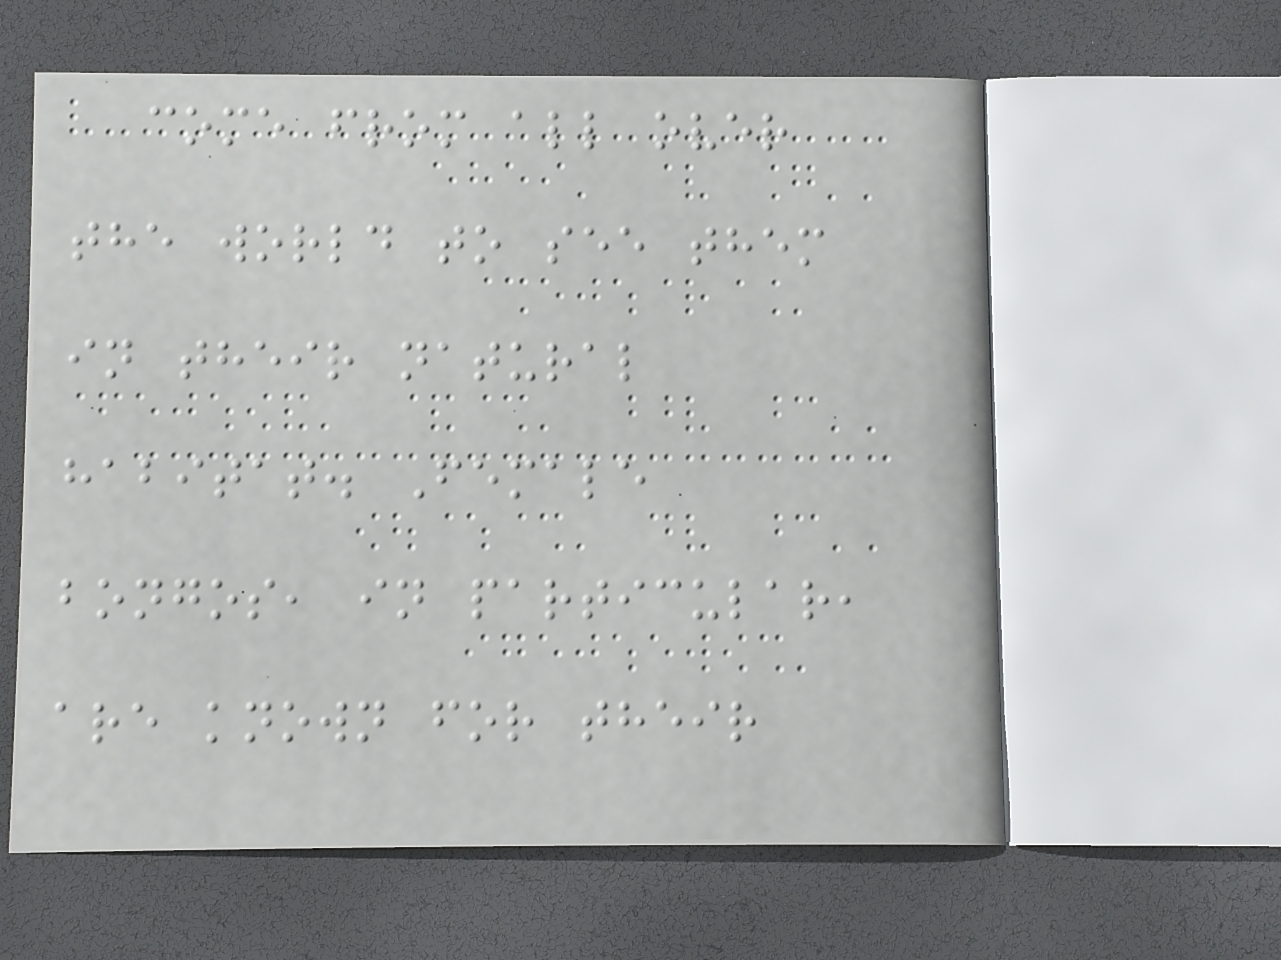come from all over
the world to see them
in their natural
habitat. Female
bongos, in particular,
are known for their
